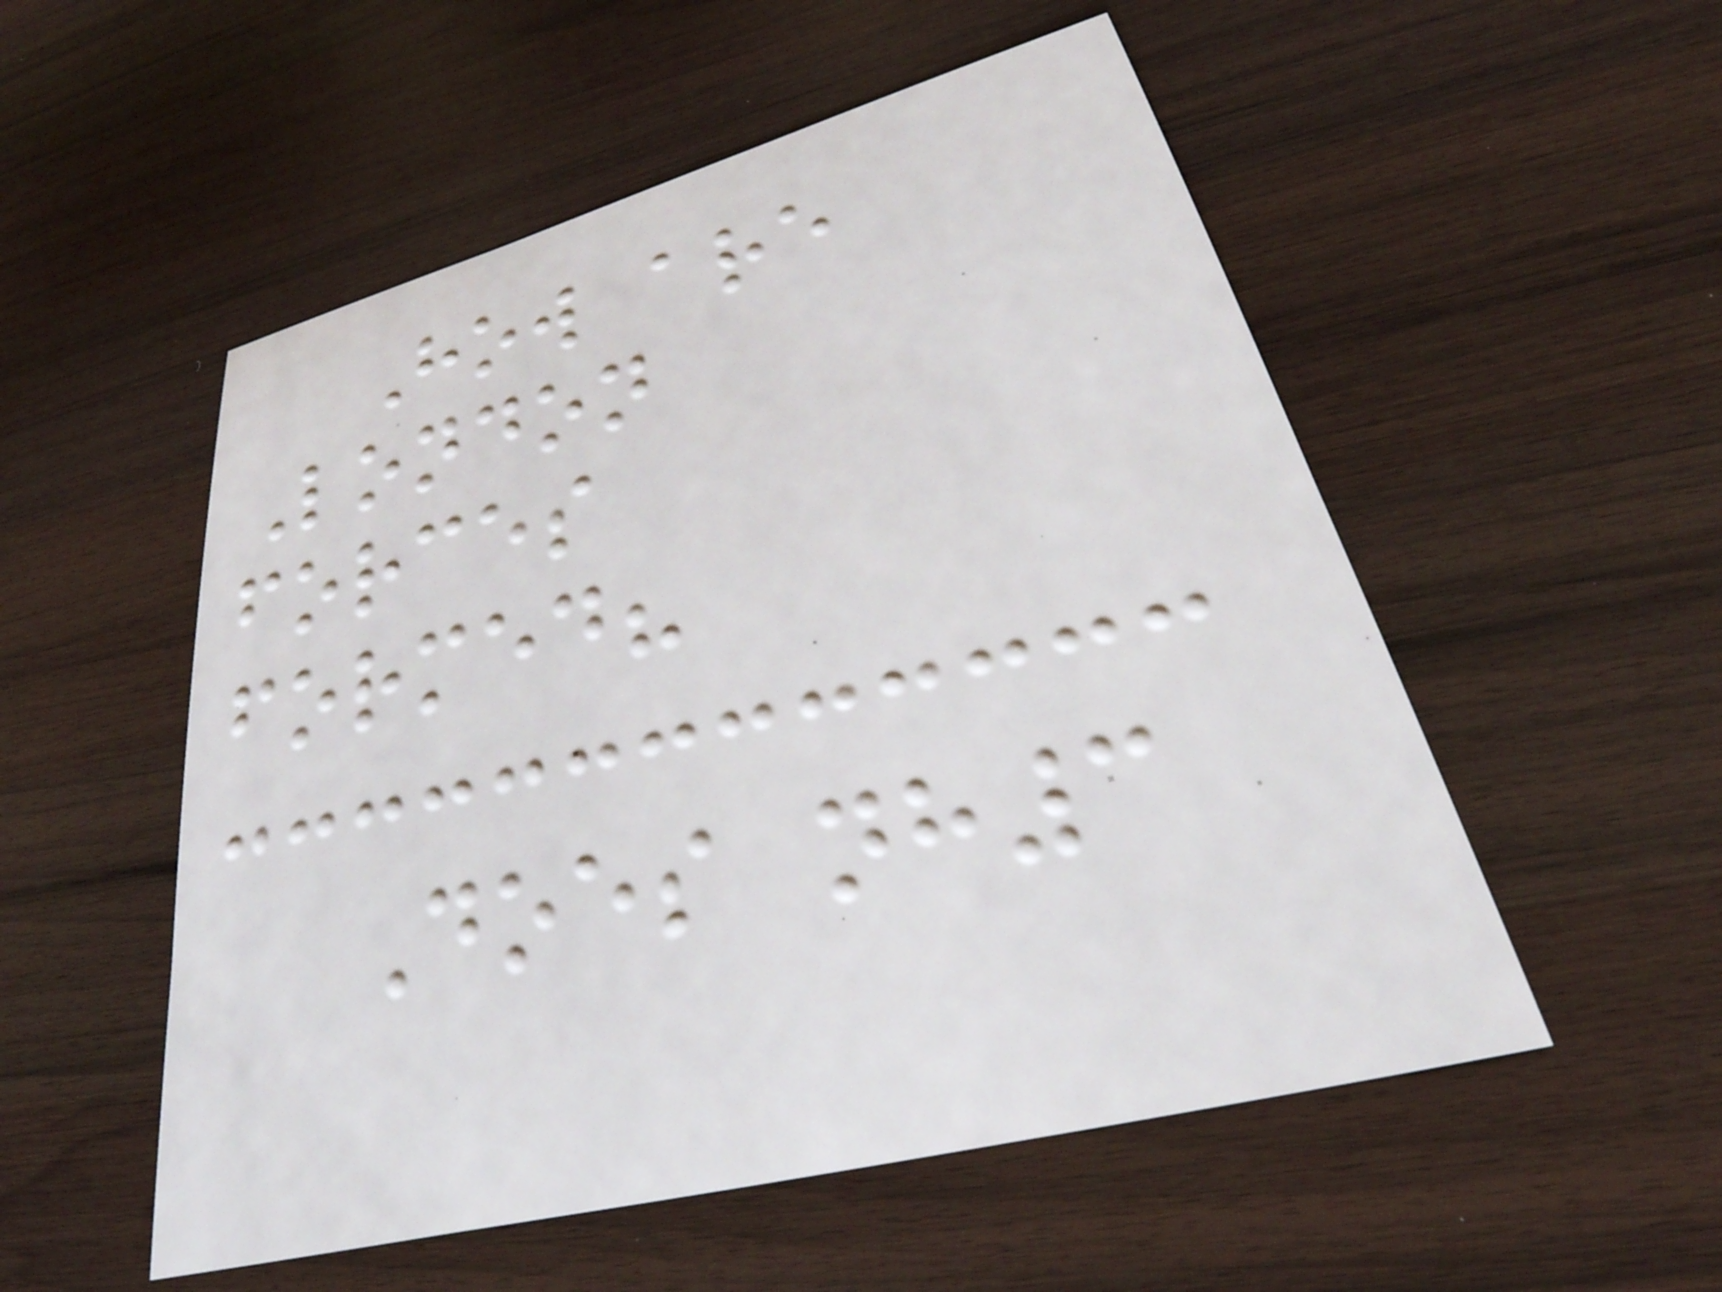How are
London
forces
formed?
Does nh3
